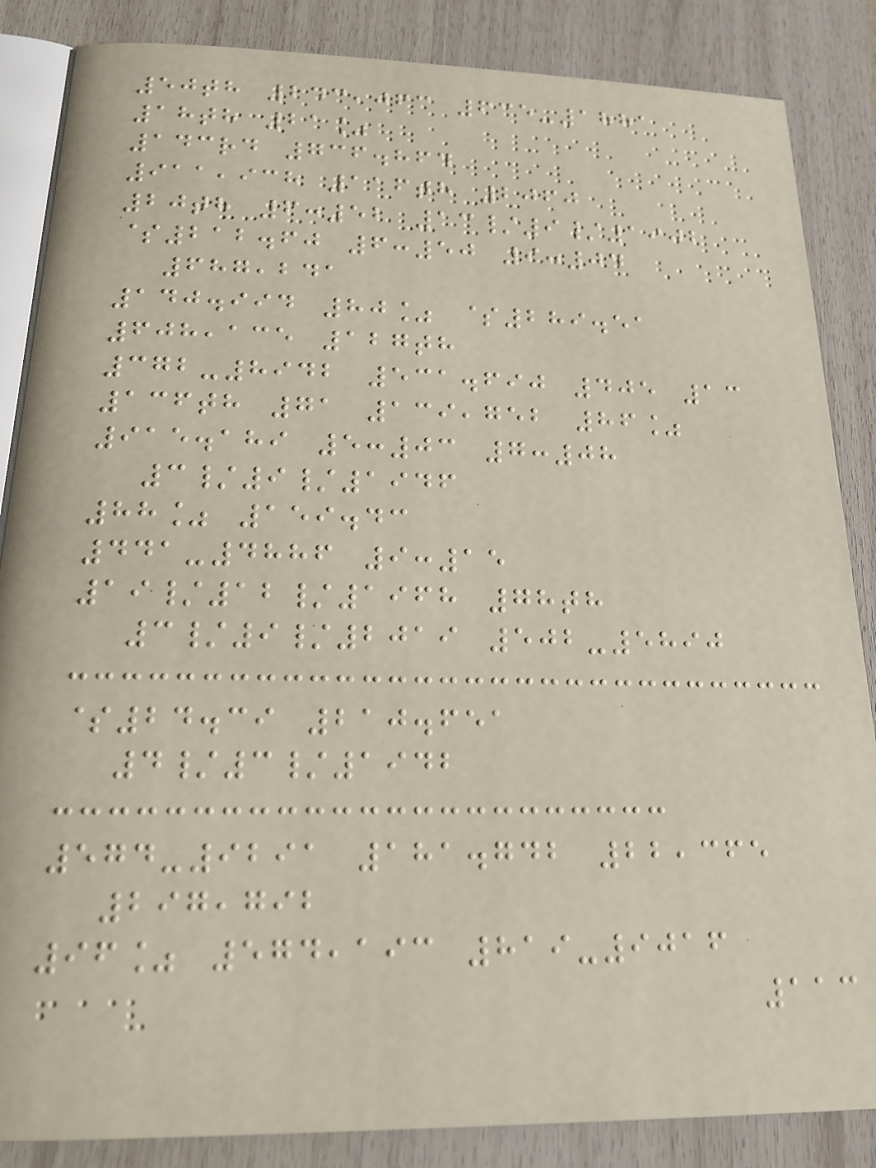50th 243,063 635-1881
18th 21%
143rd 736.864
911,938 116th 2060
20th 6:52 13/9/1902
$212.60 6:50 9:04
687,241
140.994 80% $289.51
608,135 127th
372-8942 531.690 405 13
136th 71 139,752 86%
915.189 5:03 7:08
3/9/1946
88% 159.43
441-4886 9:15
19/12/1968 78th
3/9/2019 502-5890
$24.39 210.651
4/3/1942
574-9291 181.742 22,365
297,792
96% 574,193 819-9016
113
